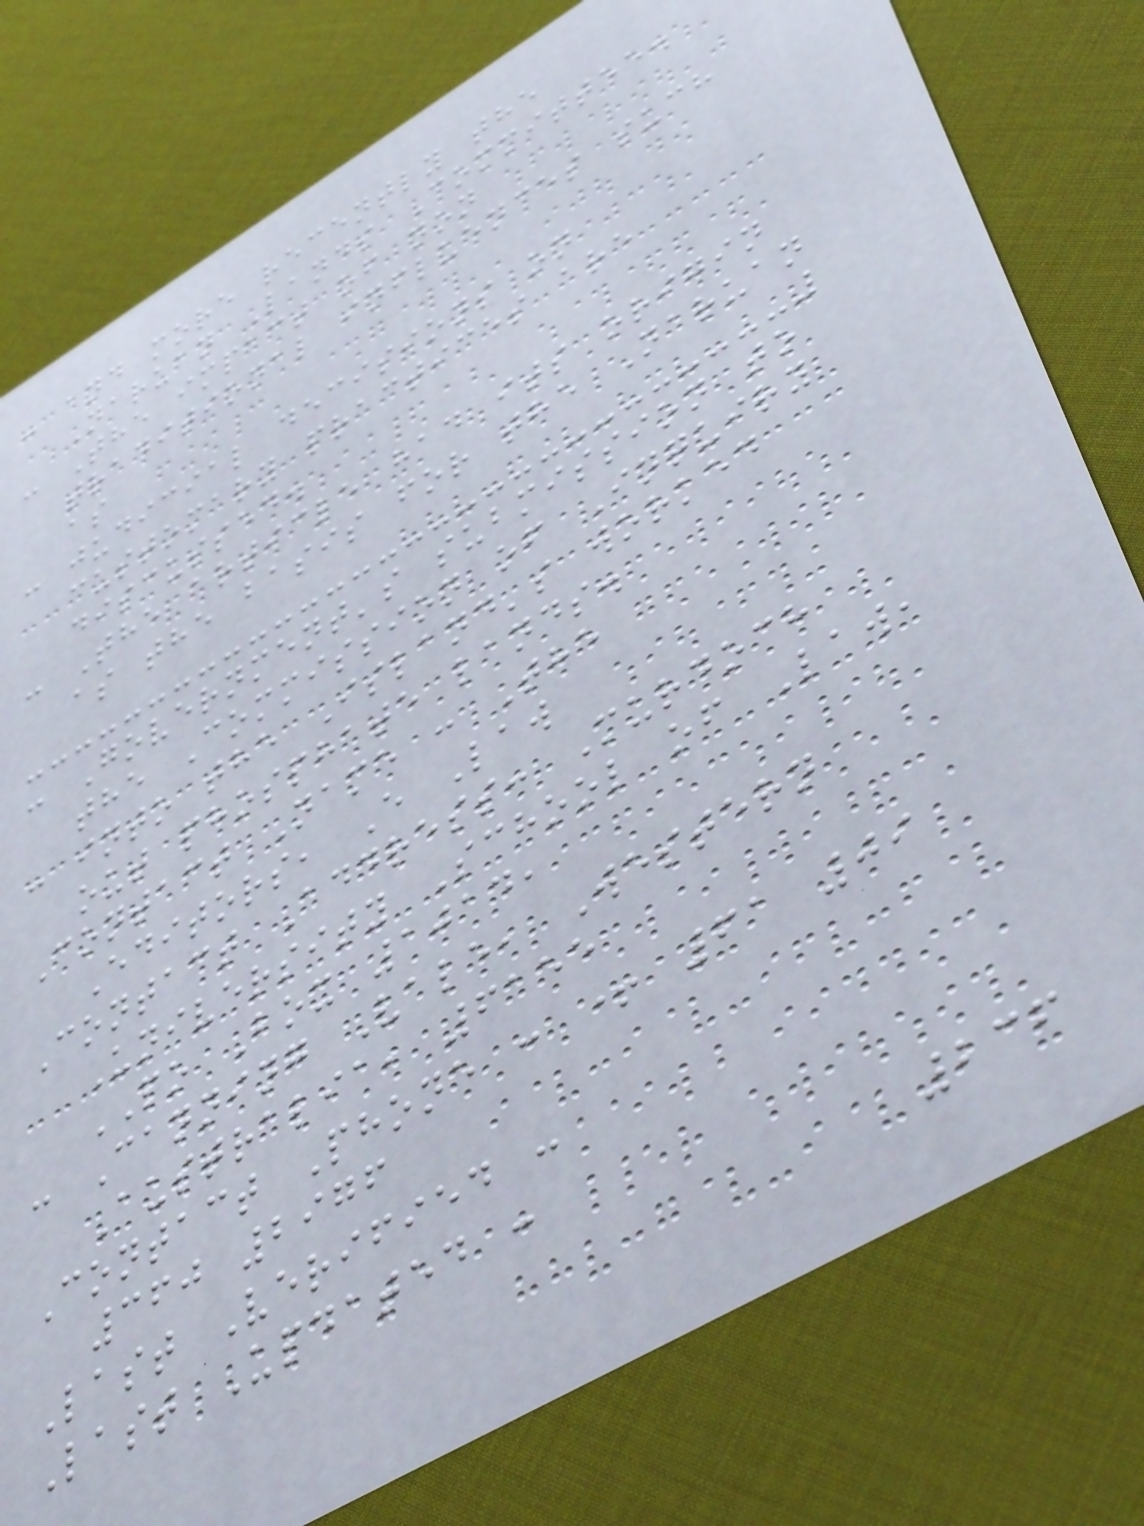: and more recently the
Naruan Lands Committee.
: The impact of non
traditional influences such
as
: judicial decisions on
customary practices are
discussed.
: The article had its origin
as the basis for the Naruan
: Government's submission to
the Commission of Inquiry
: into the Island's worked
out phosphate lands.
Contact Name : The
Editors, E Law
Contact Address: Murdoch
University School of Law,
PO Box 1014,
: Canning Vale, Western
Australia, 6155
Contact Phone : + 61 09
360 2976
Last Verified :
Last Updated :
236
